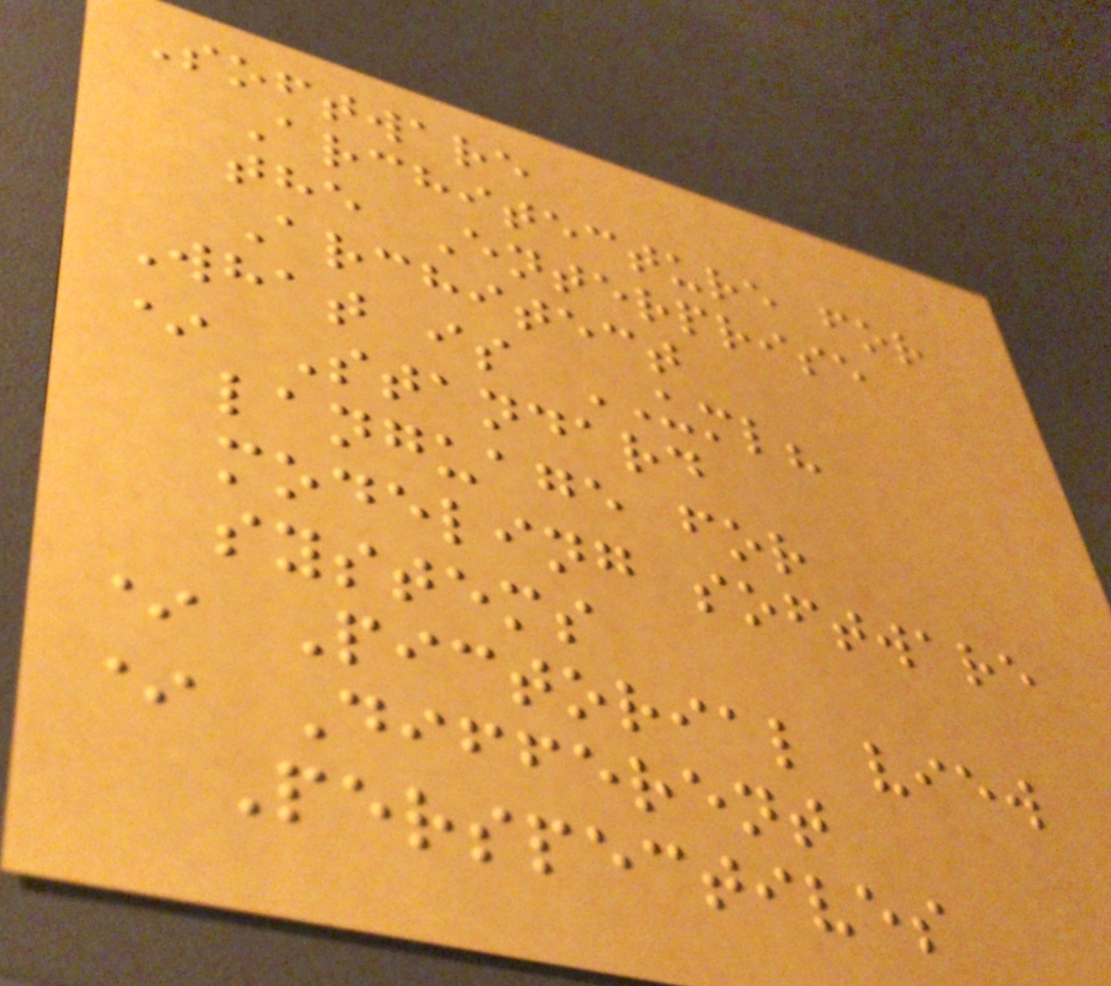Software
Architecture for
the Enterprise
Architect
What is UML?
* Standard
language for
modeling software
systems
* Pictorial view
* Different
Perspectives
